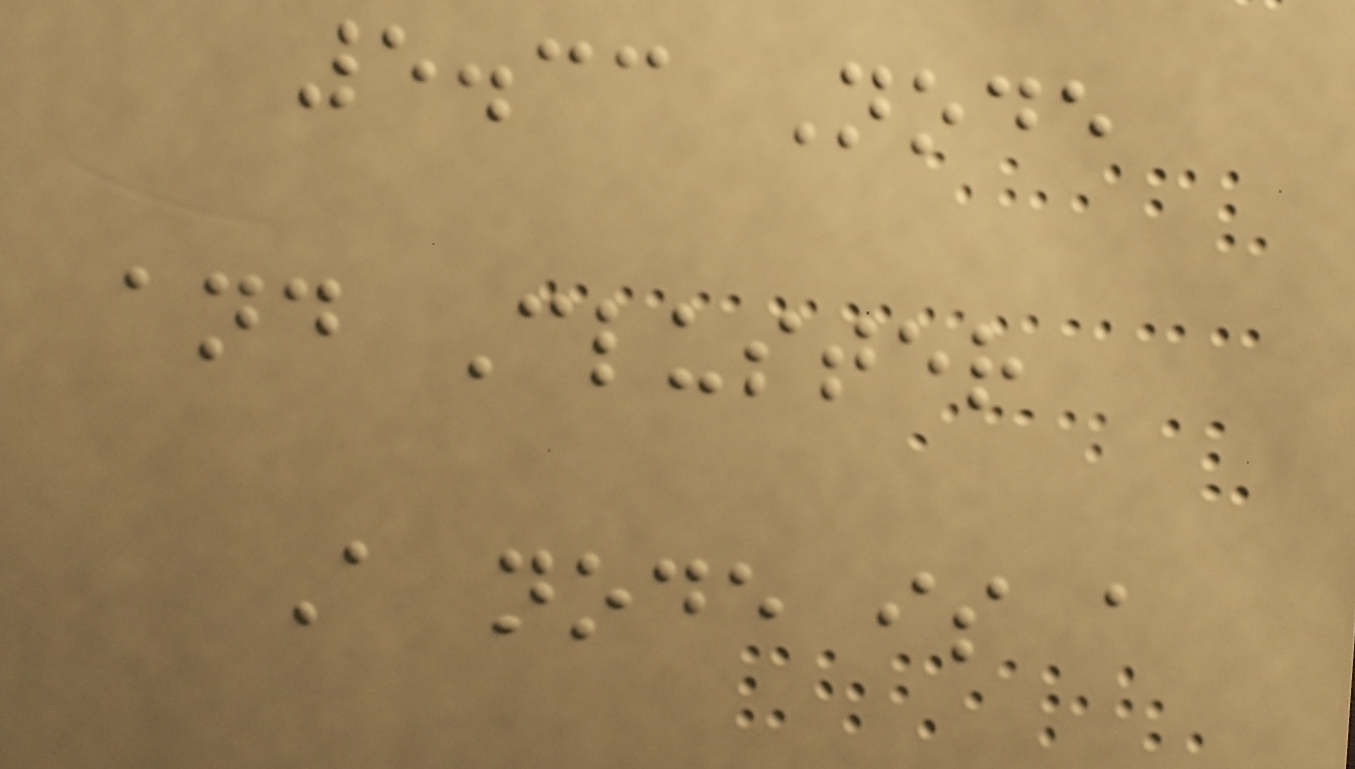5.33 Node
and Cluster
A node is a
